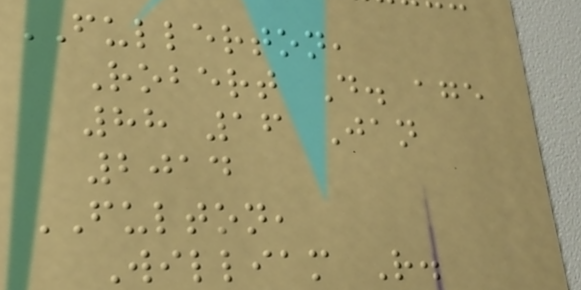FULLERTON,
Robert D. age
88 16 Jan
2014
FULTON,
William R.
